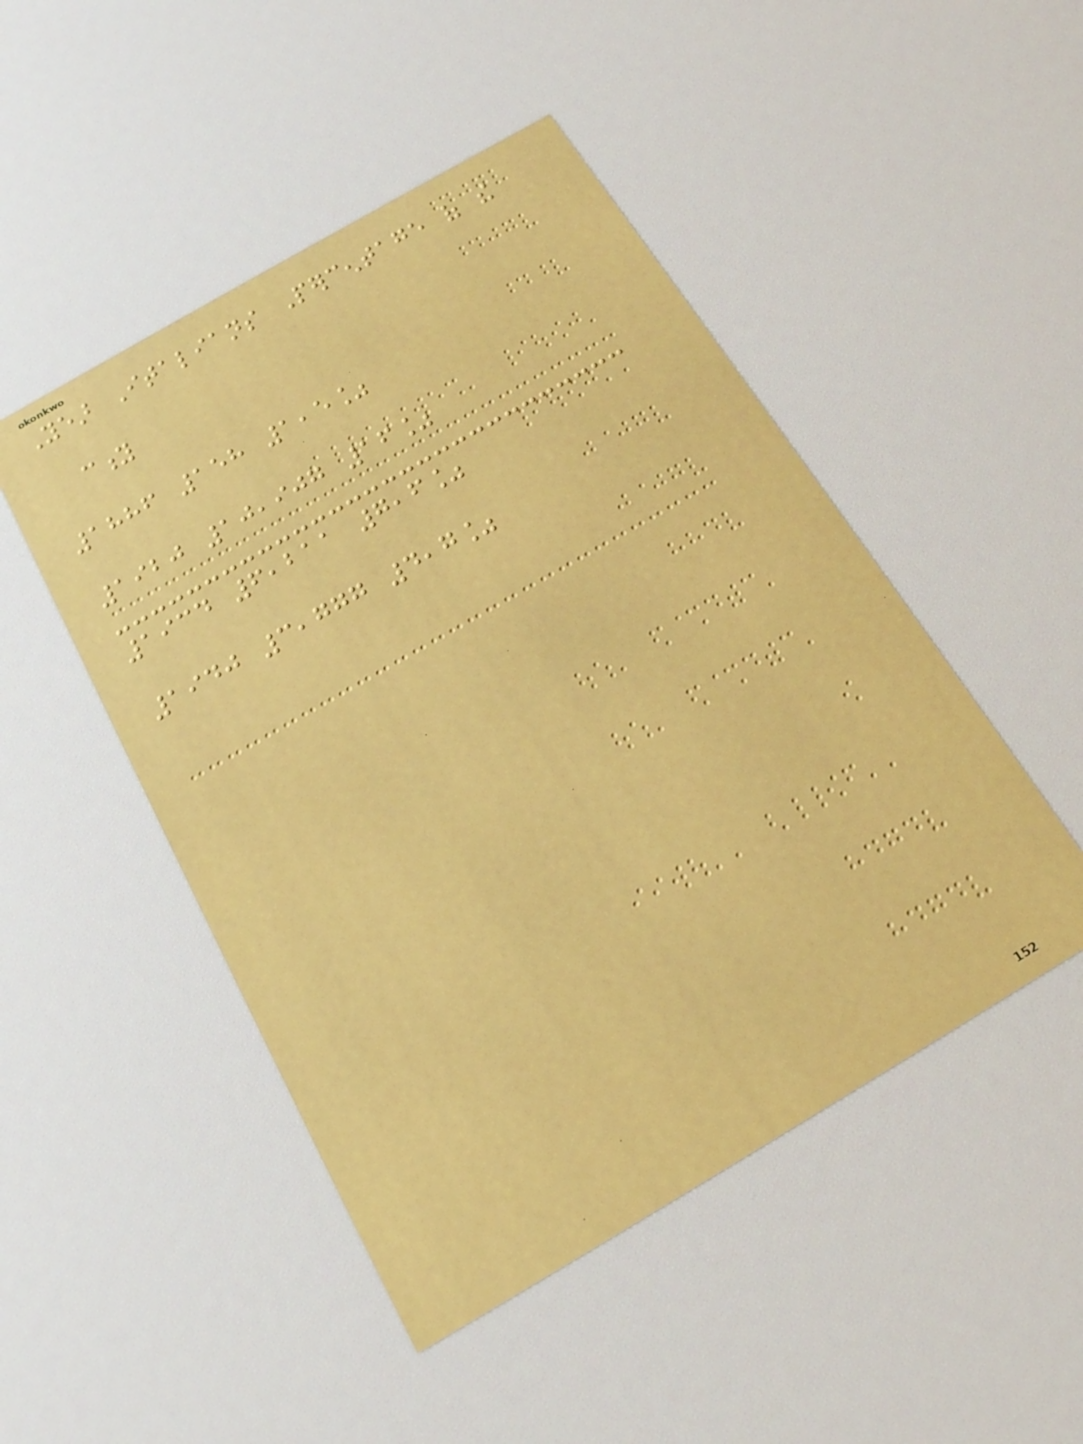Year Italians Percentage of the
city
1886 158 1,5%
1920 10,907 16%
1934 6,211 7,6%
1940 3,777 4,7%
